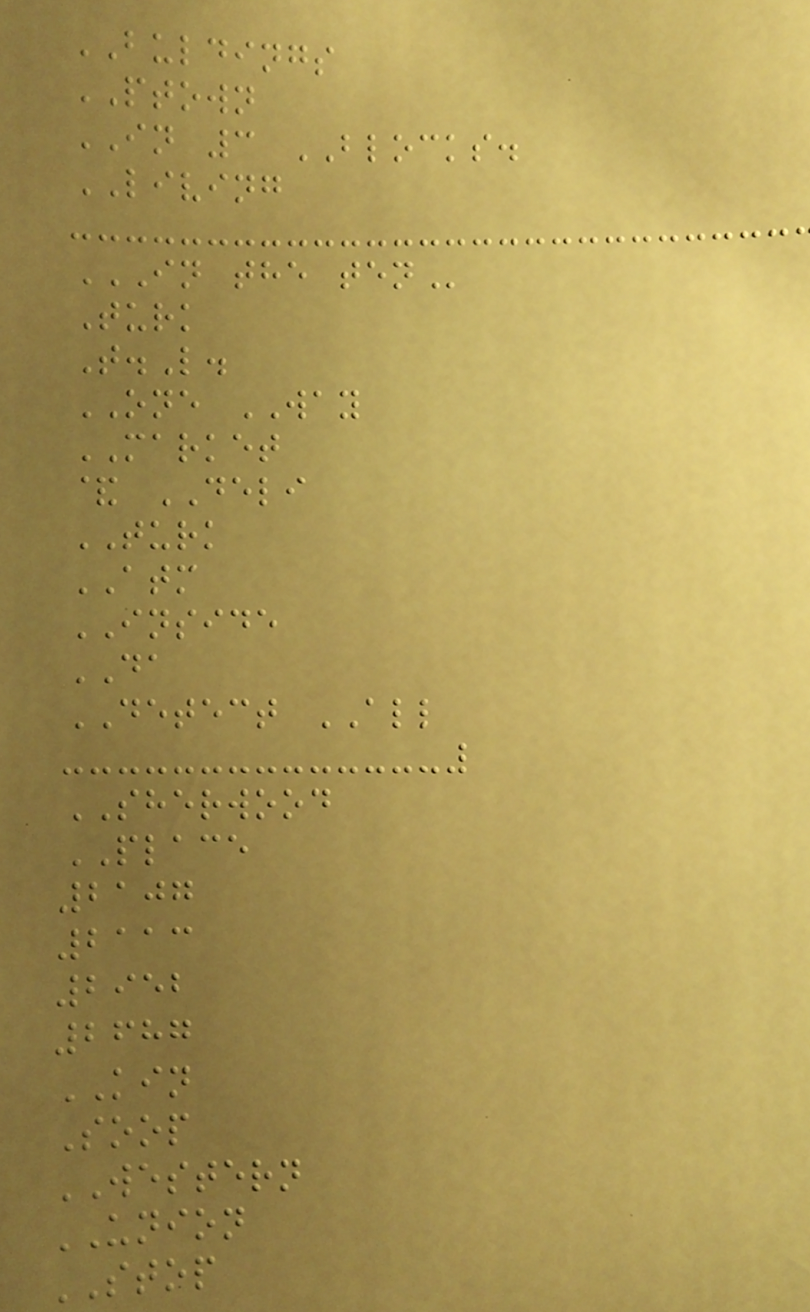BULDINGS
PTOWN
IN 3 BLOCKS.
LIVING
IN THE TEN
Turk
T.L.
ONE WAY
MARKET
& DELI
TURK
ATM
INSIDE
DA
DETECT ALL
SHERWOOD
PLACE
2107
2113
2952
2687
KIN
Soop
WESTERN
UNION
STOP
